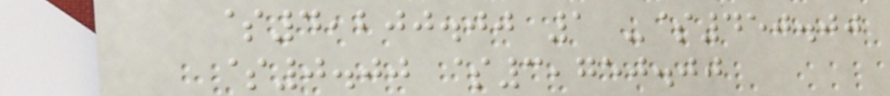$4,200.00 1 -$450.00
$0.00 $3,750.00
